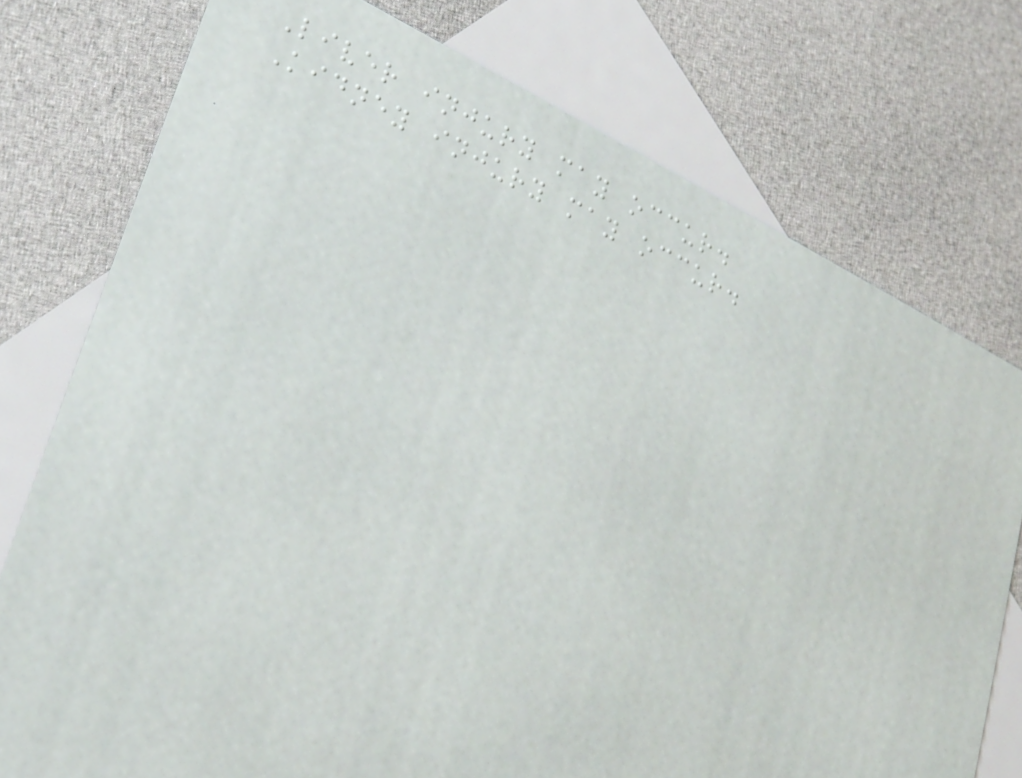Liver injury may occur.
Kidney injury may occur.
